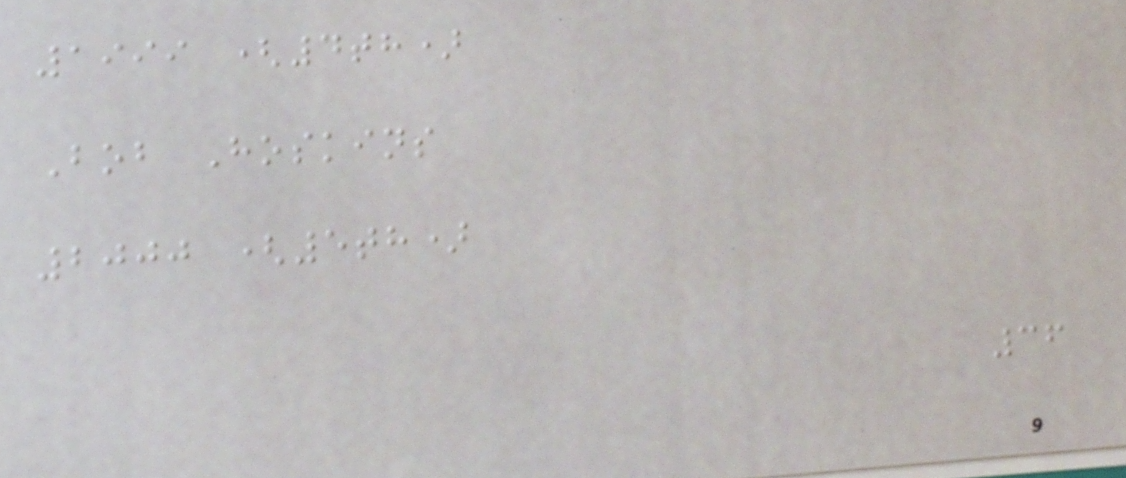1999 (4th)
Bob Hoskins
2000 (5th)
36
